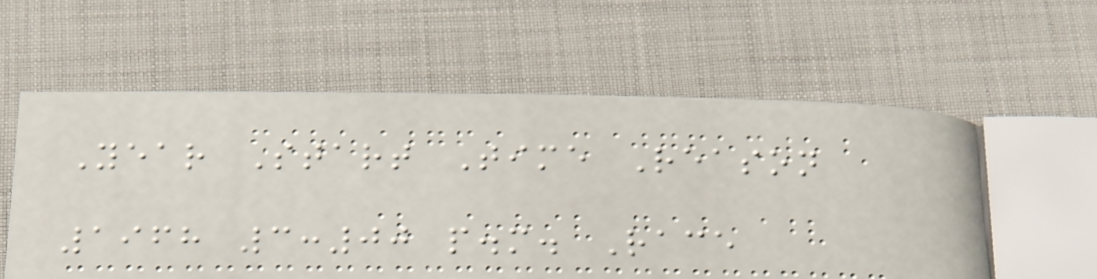Year Start Time Reason
1968 3:00 p.m. Race
